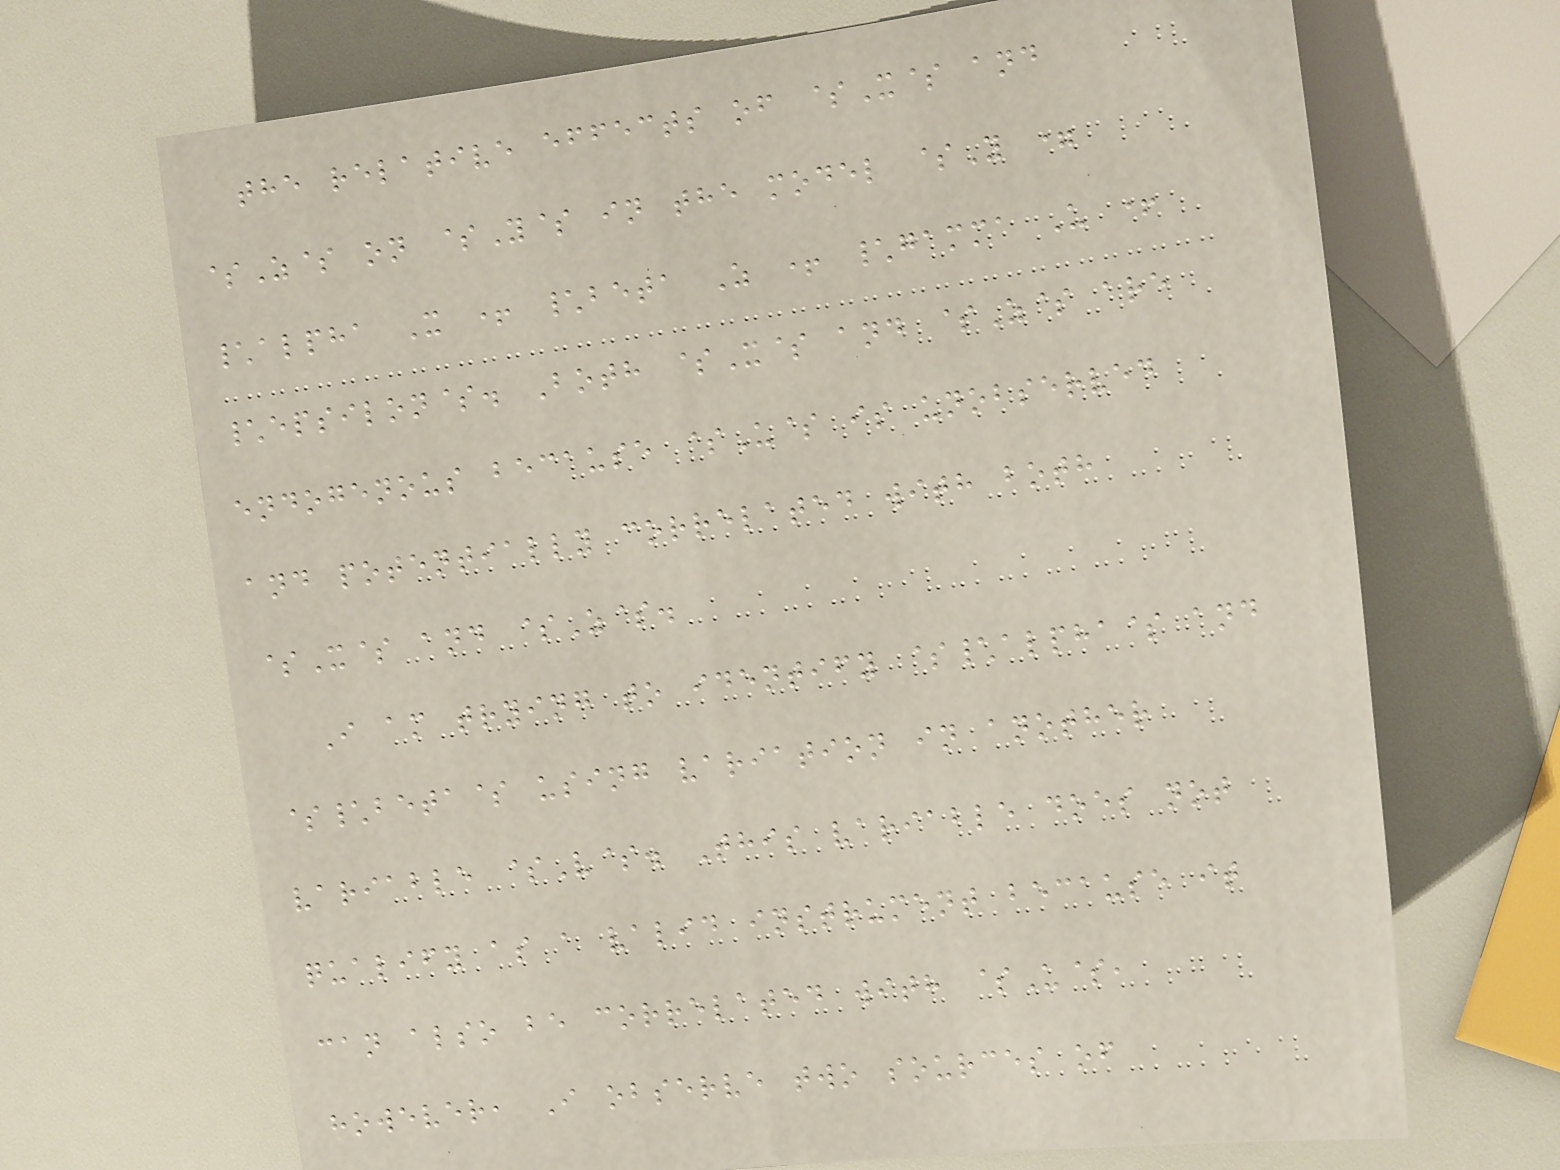the relative effects of $X$ and
$Z$ on $Y$ in the model $Y =
\alpha X + \beta Z + \gamma U +
\epsilon$. Both $X$ and $Z$ are
endogenous because $U$ is unobserved
and potentially correlated with both
$X$ and $Z$.
I am trying to identify $\alpha$ and
$\beta$ using variation in another
variable $V$. This variable does not
qualify as a valid instrument because it
can also be correlated with $U$,
however, I observe two sources of
